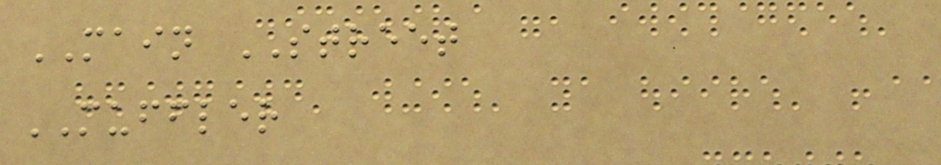MAIN STREET
MUFFLER
